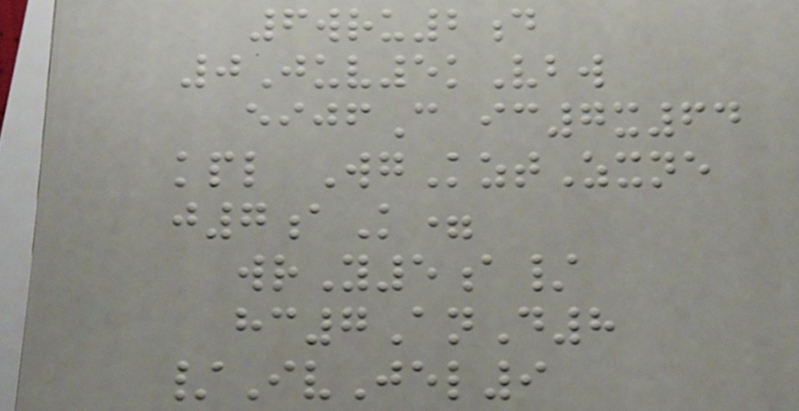6wru2d
0Juv5kVbw
eijfC ic7x64
kpl WgKztZxne
j7aK=
wrY5a/
hc7AnD8
/IvJel9
